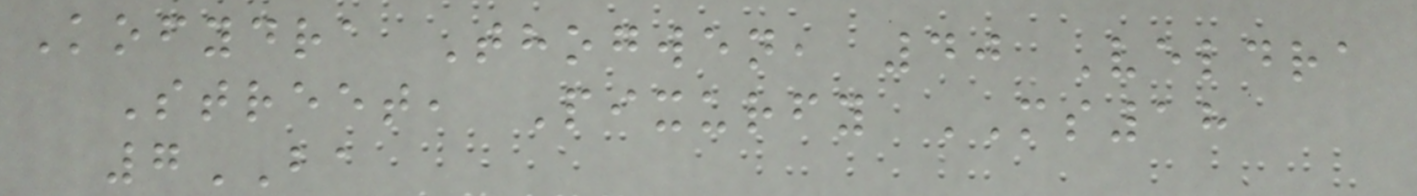Kofydra Thogwen, 40 Veldra
Street, Pixurfy MS18
7BA
